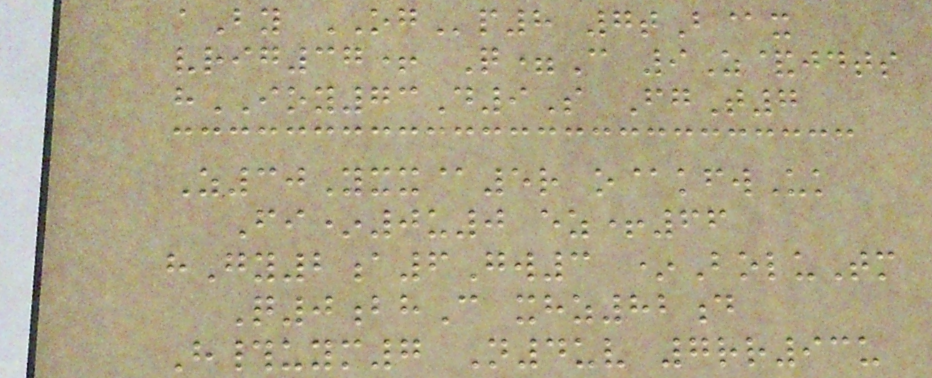aBy OGp8 7tB@x
vrig37+ Q=C 9Z&jdts
hIOY73D9S FgT7
Z30Yxx@5r o@kfwUk
Fi*0u0 ez+66
hGy2a6Gw3 *BoluTm
Q0bhC xhz82d
H#uym7 N4uv 7rr93u
